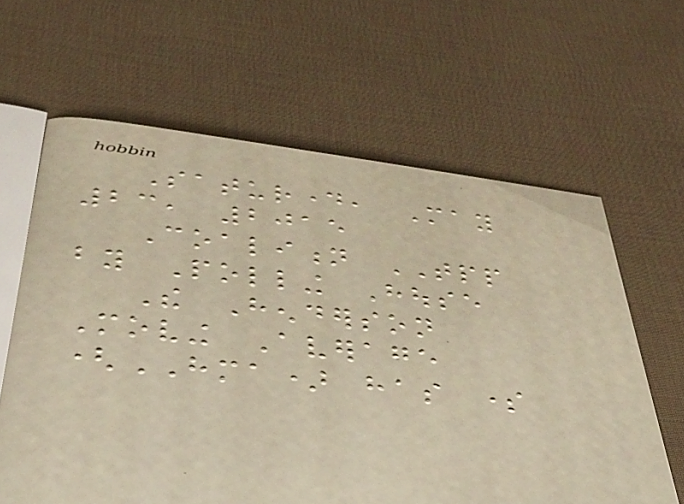Saturday, May
23, 2015
Coalition TPP
by Polling House
The Henderson
Moving Average
(HMA) has some
